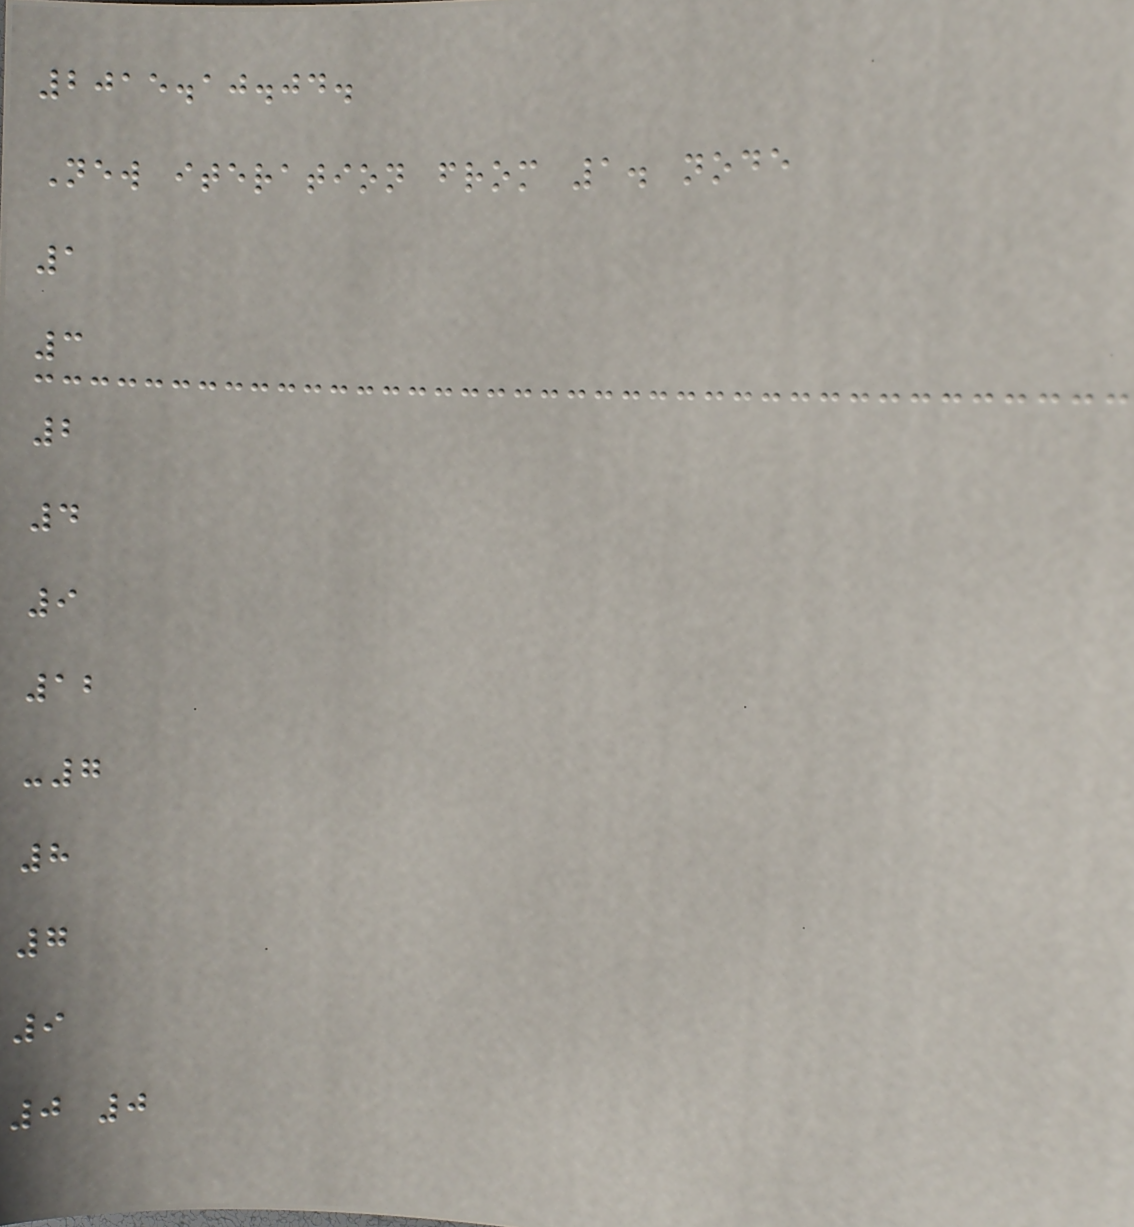2015.10.04.
New iteration from 1. node
1
3
2
4
9
12
-7
8
7
9
0 0
